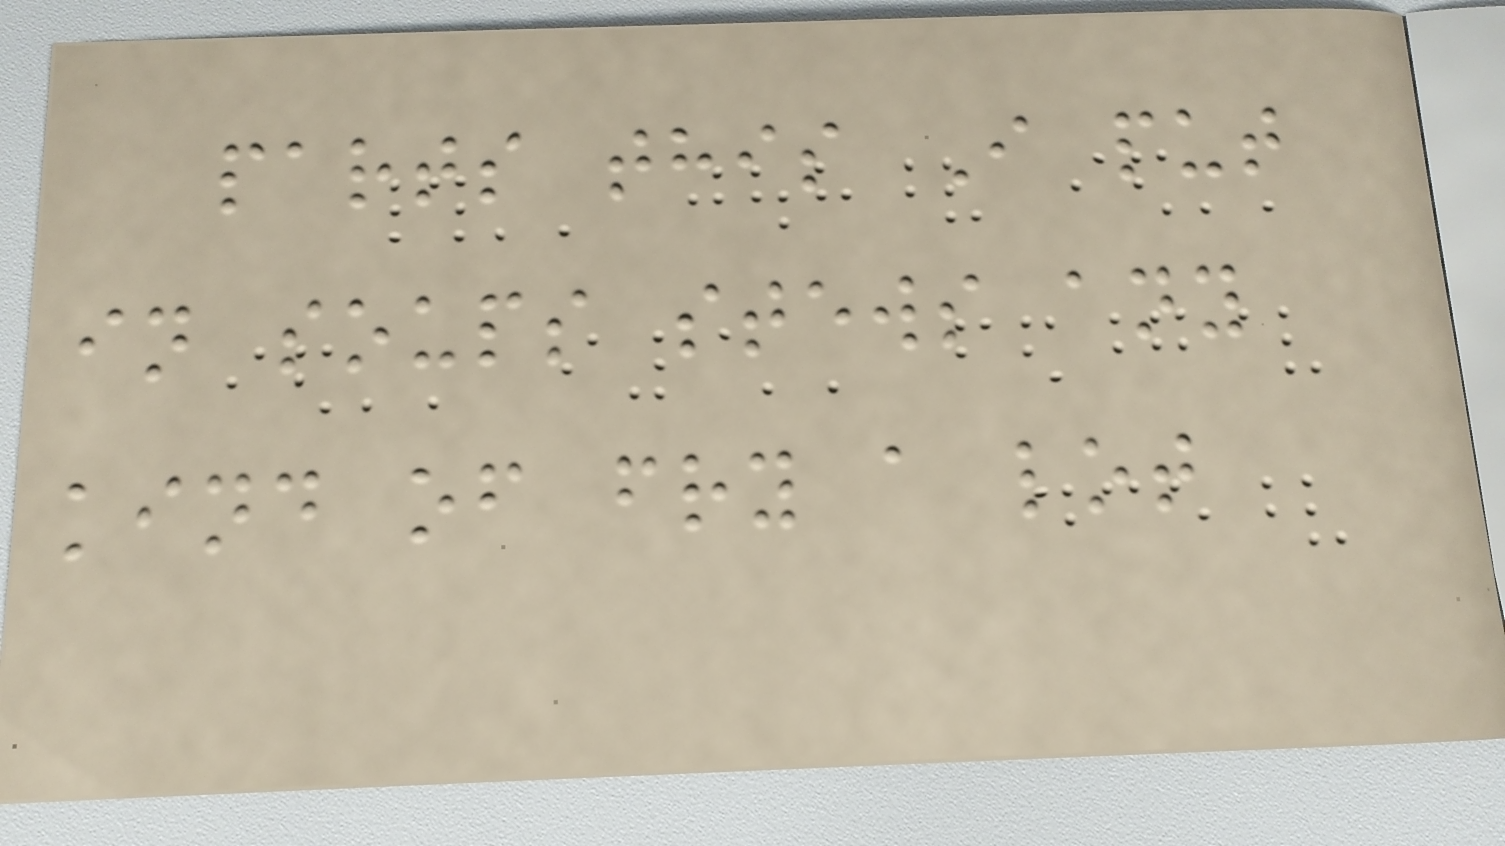parts this I put
in soups stews any
kind of fry a lot
